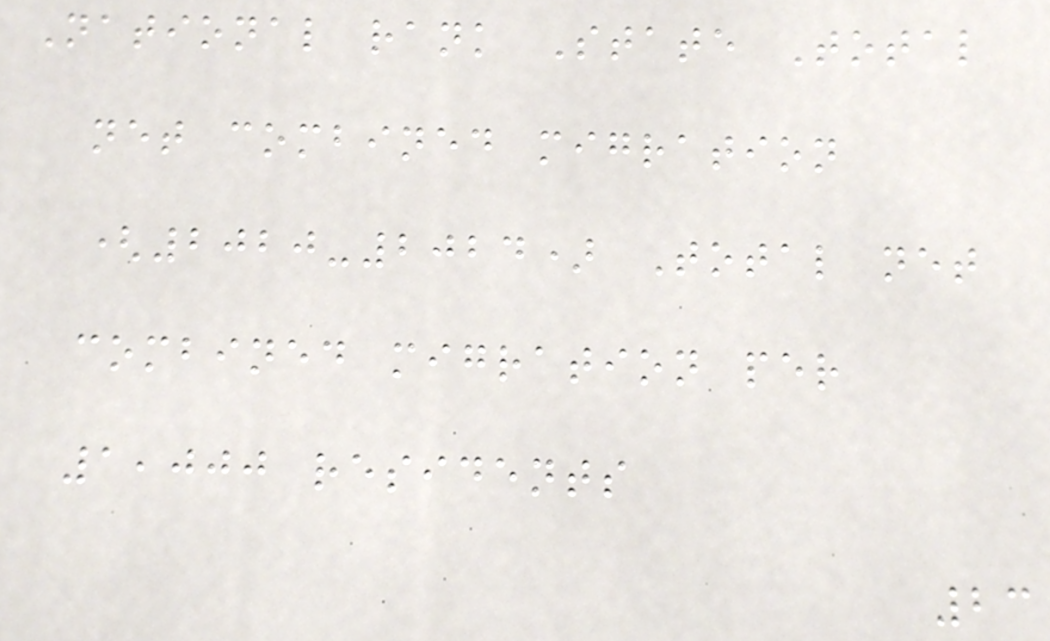National rank State Total
net combined migration
(2020-2024) Total net
combined migration per
1,000 residents
23
